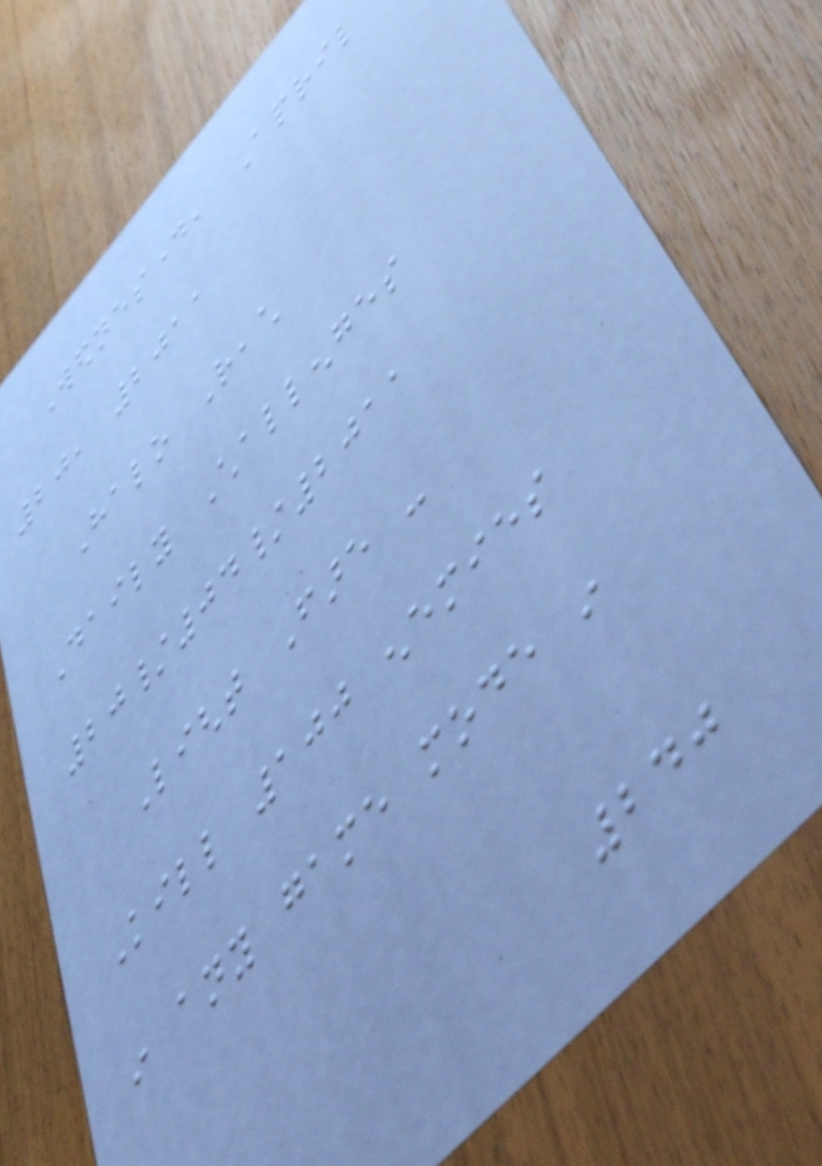Wednesday, April
20, 2011
Halo Reach
Daily Challenges
20/04/2011
Light Fare -
Kill 100 enemies
in any game mode in
240
